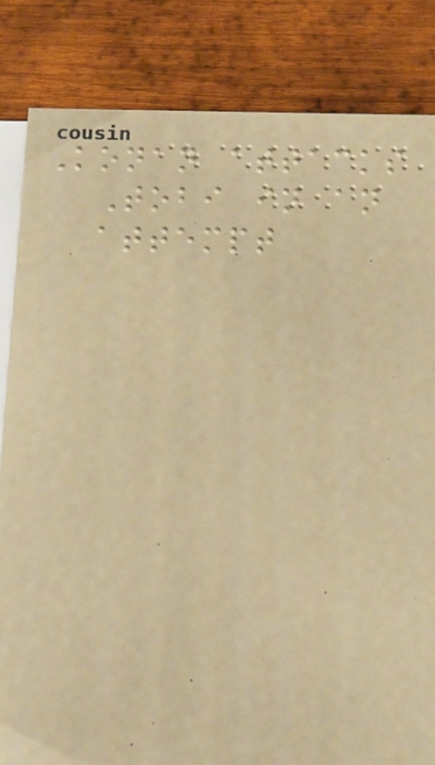Konan attacks
Tobi in an
attempt
